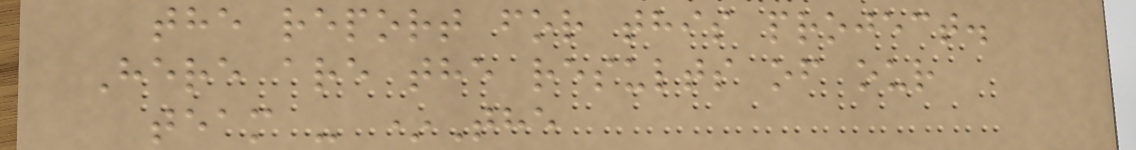the report for this project.
Here are the results of our
team - *The
